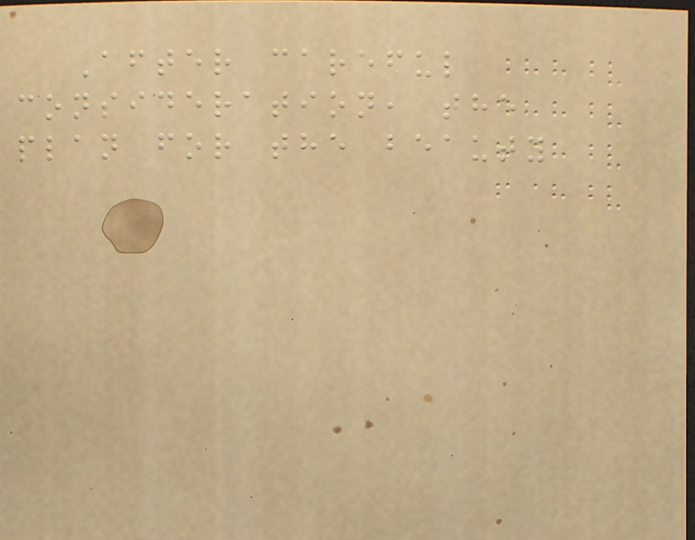After careful
consideration, the
plan for the beauty
